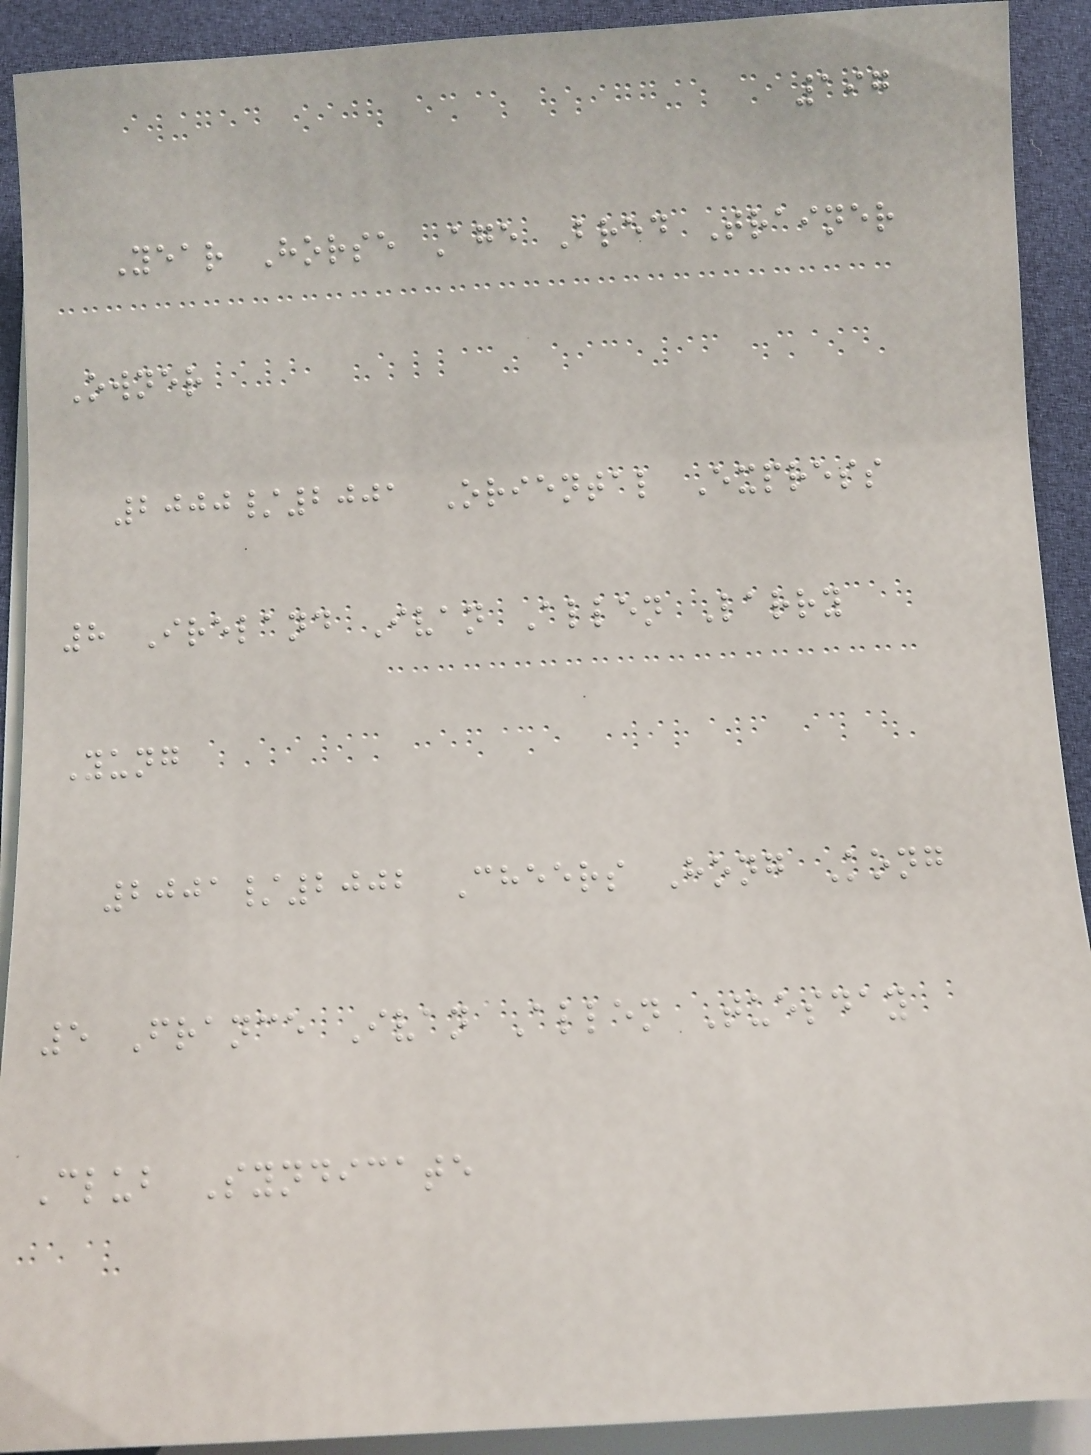197
Year Horse Age Bred Trainer
Owner
2000/2001 Oriental Express
8 Ireland Ivan Allen Larry
Yung
2001/2002 Cheers Hong Kong
5 France Ivan Allen Tuesday
Club Syndicate
